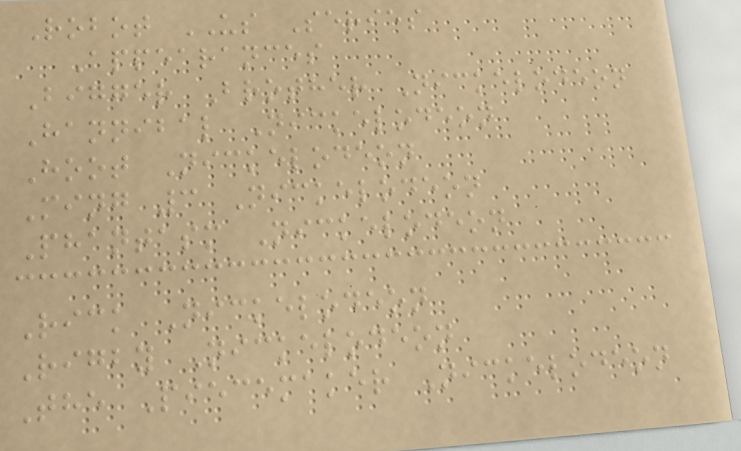Robot US Series
Appearances
Bigger Brother Nickelodeon
Hannibal Nickelodeon
Hoot Nickelodeon
Ming 3 Nickelodeon
Phantasm Nickelodeon
Rick Nickelodeon
Rigby Nickelodeon
The Piecemaker Nickelodeon
